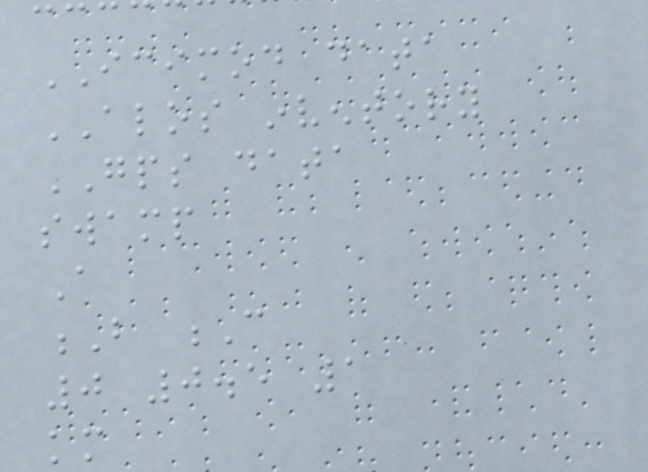ICIMOD data
ALOS inventory
GPS data
swamp
A
B C
0 0.5 1
km
